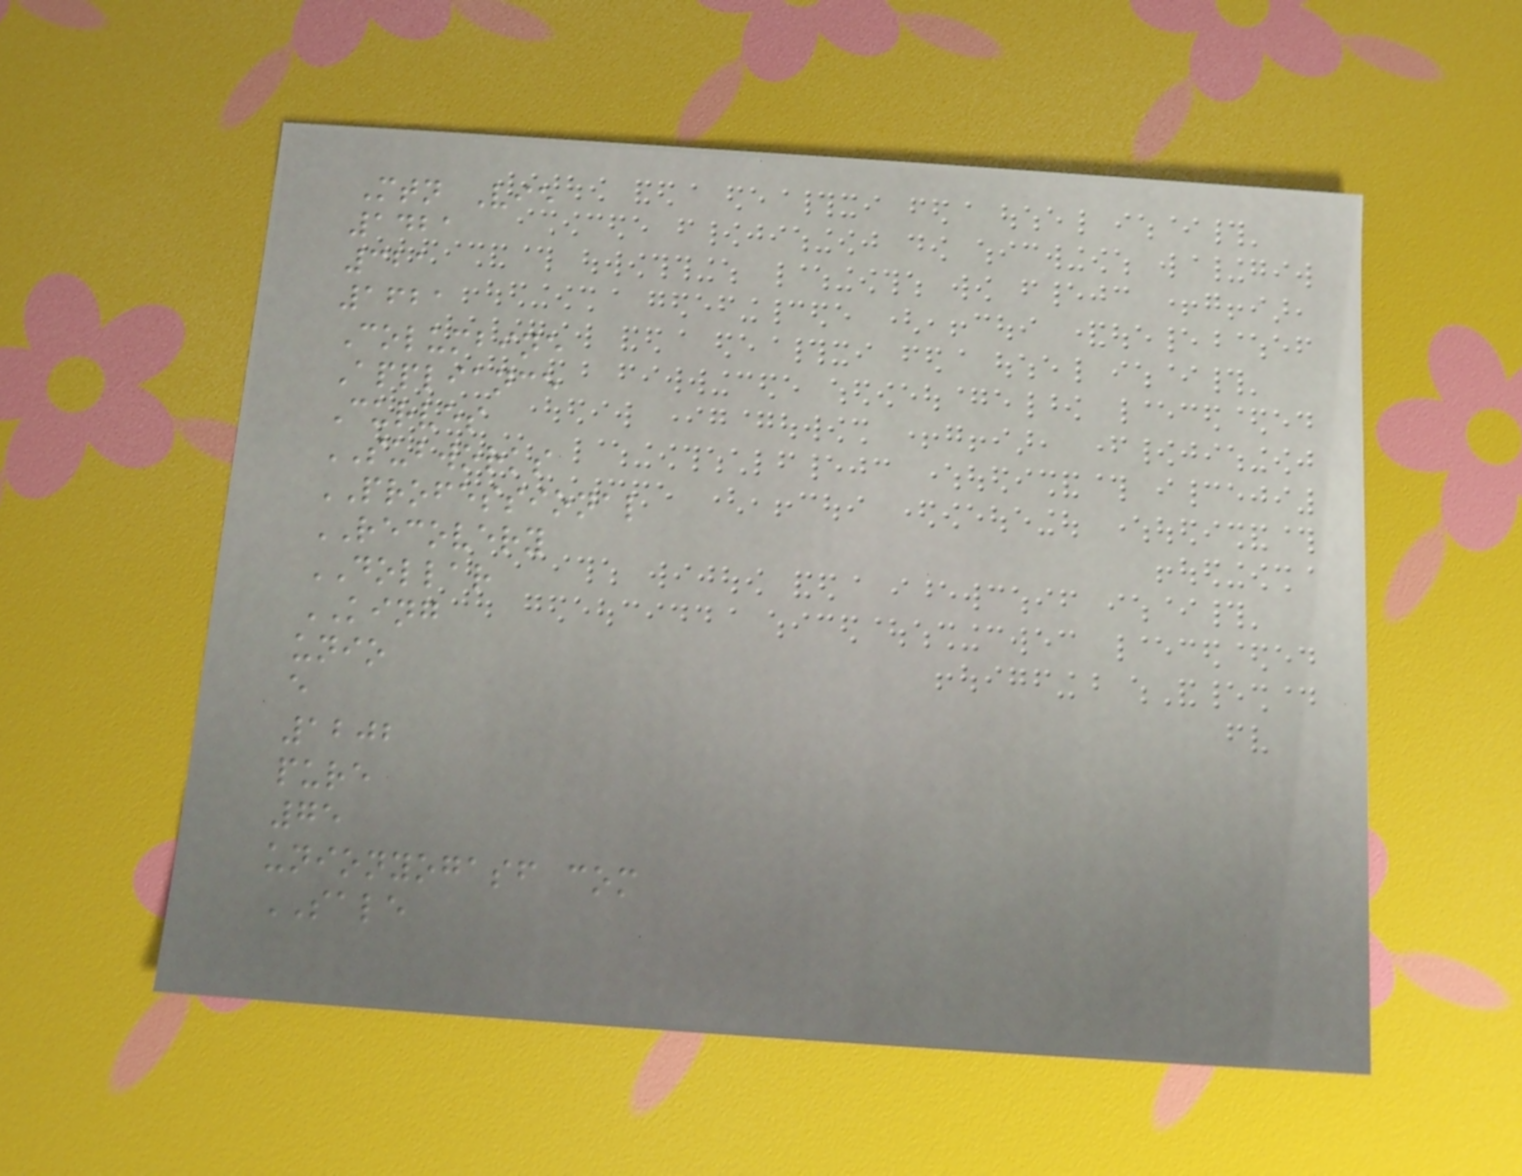Mtn Vie
1421
321
1621
Columbine
Appliance
Curves
SUBWORKS
PROFESSIONAL
RECOVERY
DOLLAR
KING
unio
e
1202
pure
75
unionyogasf com
SALE
